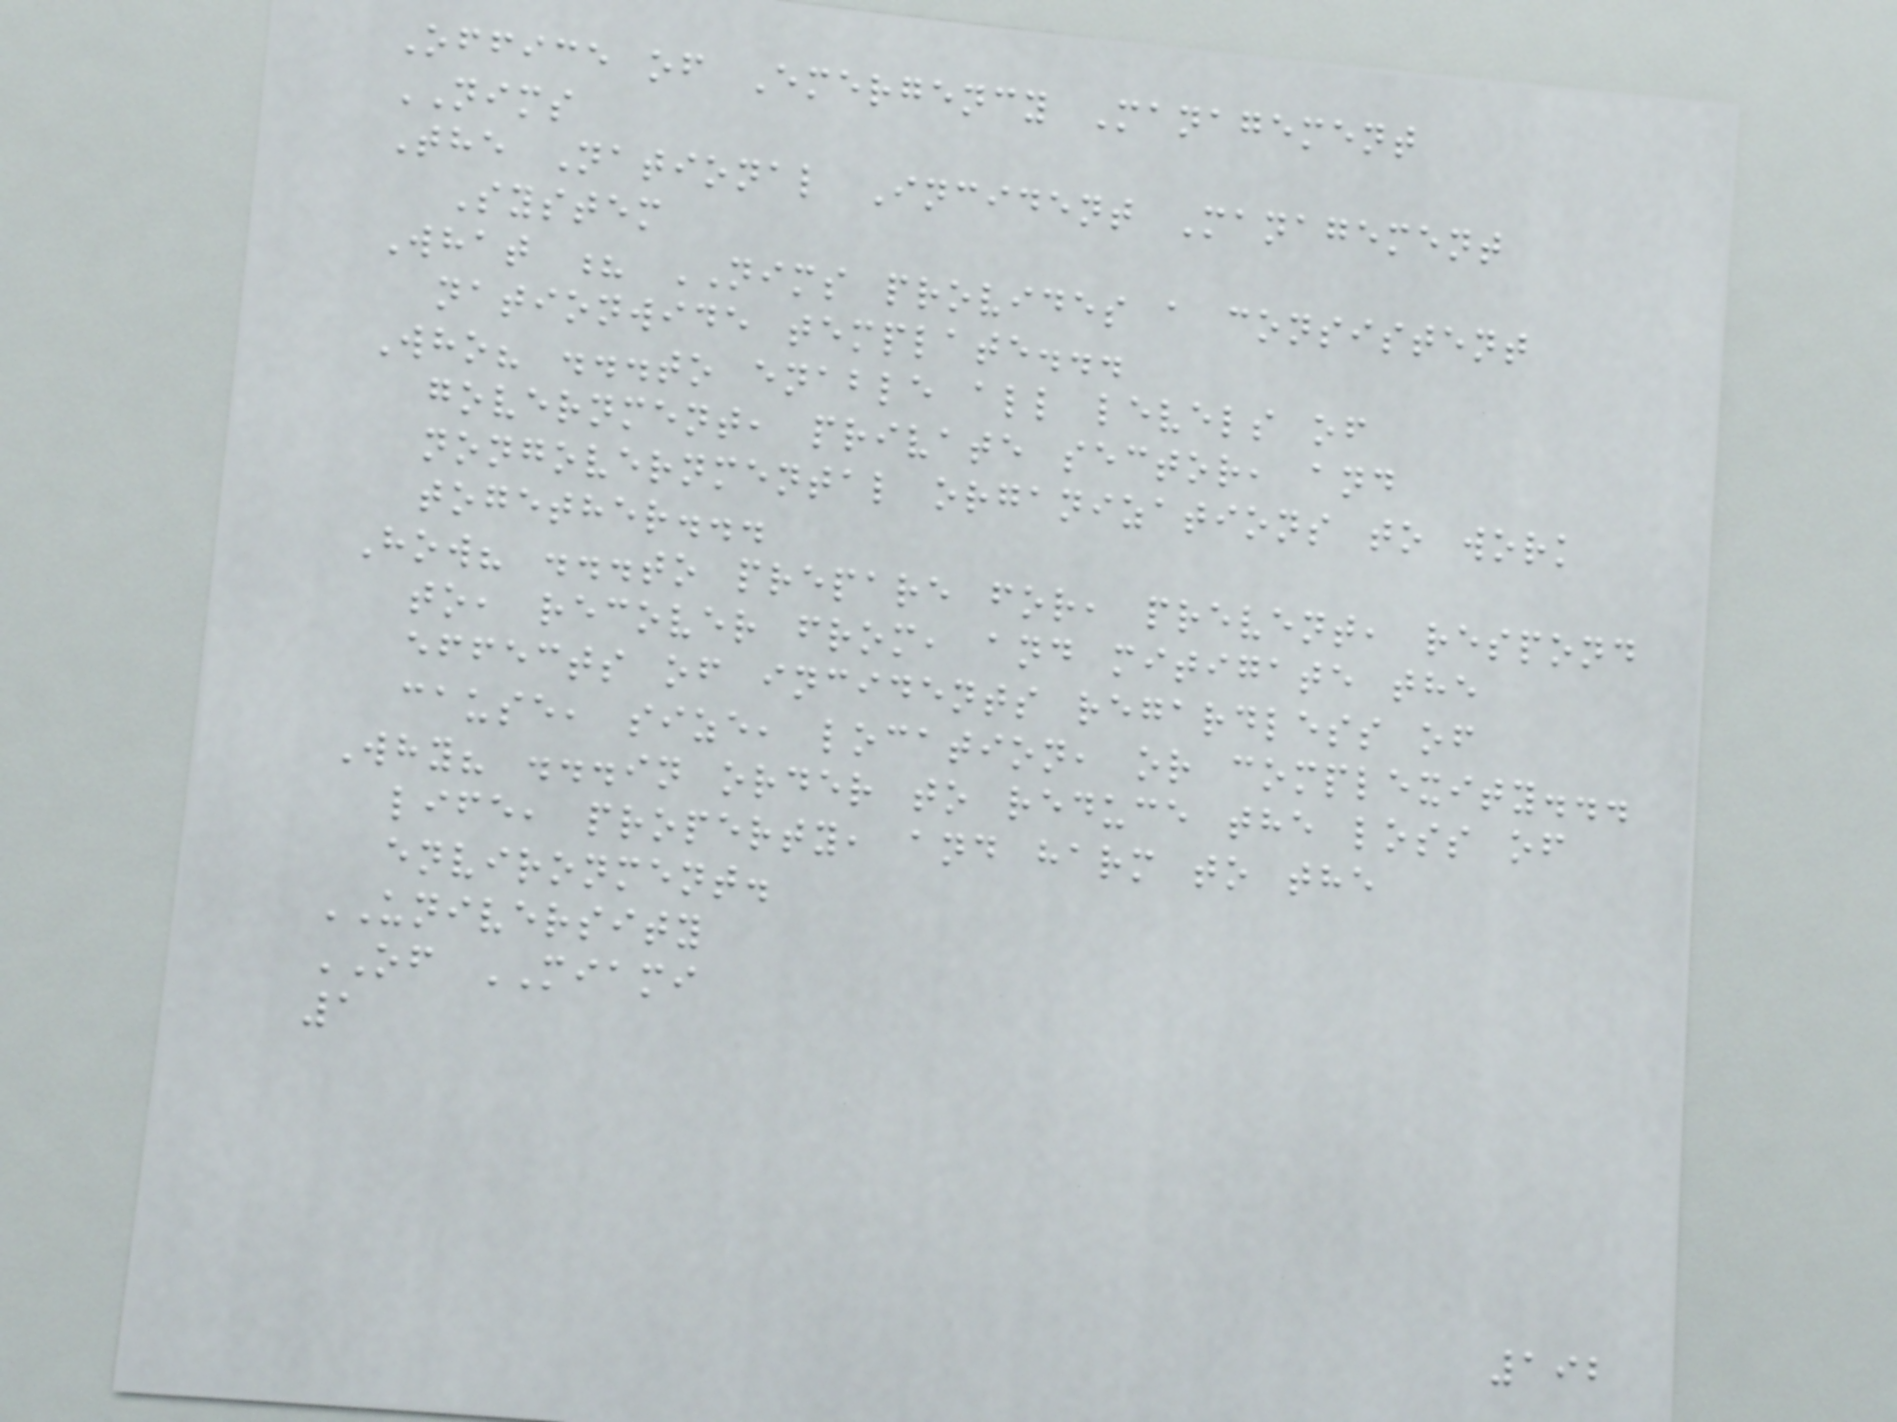Office of Emergency Management
NIMS
The National Incident Management
System
What ? NIMS provides a consistent
nationwide template...
Who? ...to enable all levels of
government, private sector, and
nongovernmental organizations to work
together...
How? ...to prepare for, prevent, respond
to, recover from, and mitigate the
effects of incidents regardless of
cause, size, location, or complexity...
Why? ...in order to reduce the loss of
life, property, and harm to the
environment.
UNIVERSITY
OF MIAMI
1
192
